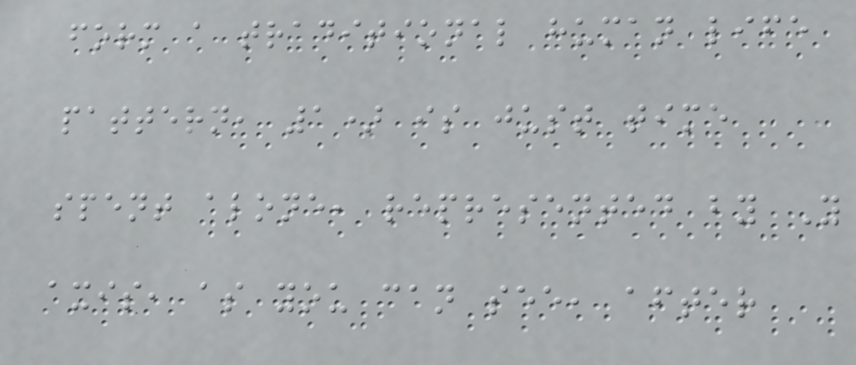form a traditional human life
pattern, 1) is just time
spent alone, represented by Y
axis, as you can see, after
